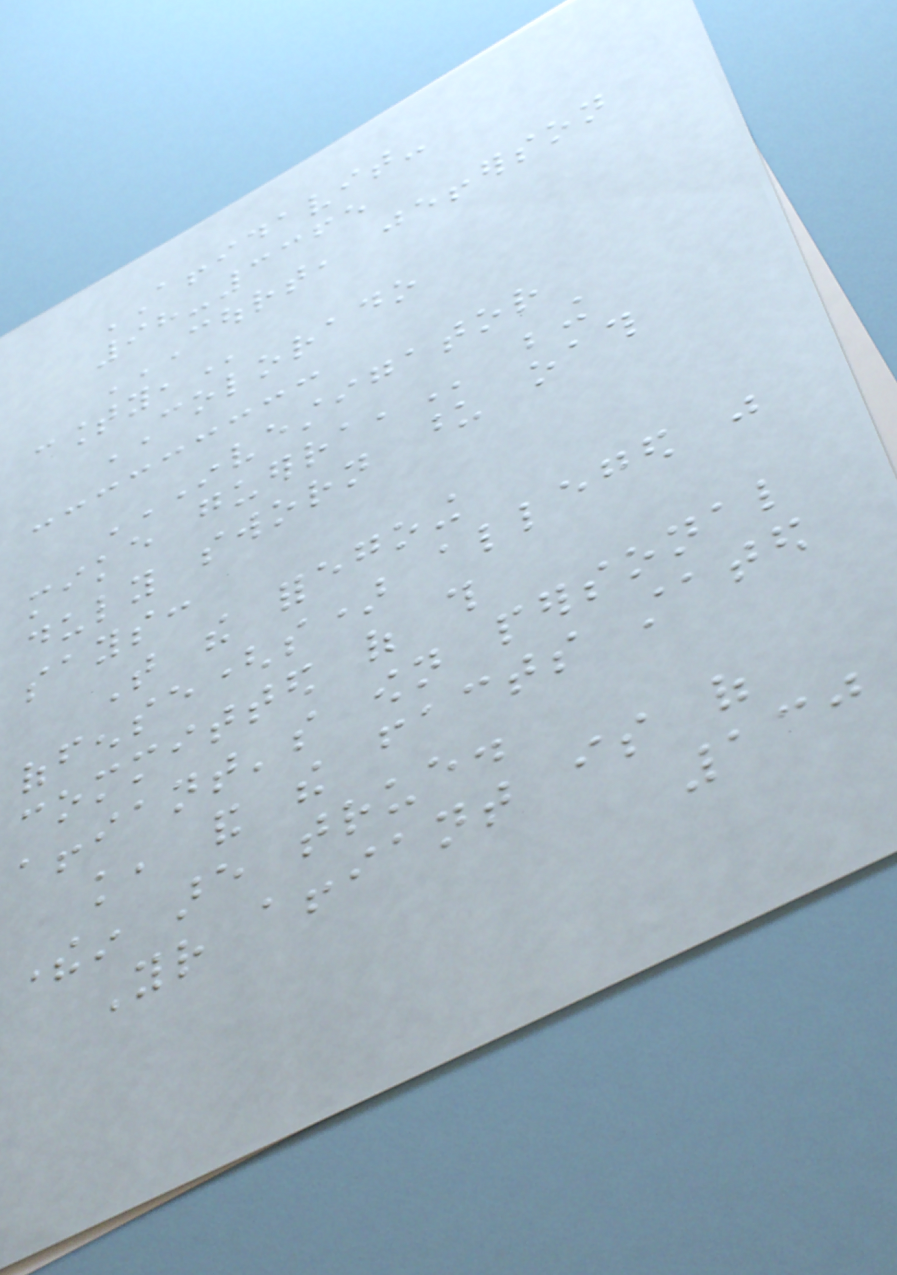AFFIDAVIT-
98-3365
COURT, JEFFERSON
COUNTY,
COLORADO
INVESTIGATOR
MIKE GUERRA, being
duly sworn upon oath
says:
That the foregoing
offense(s) alleged was
committed of this
affiant's own personal
knowledge, and the facts stated
therein are true.
Your affiant is of
130
